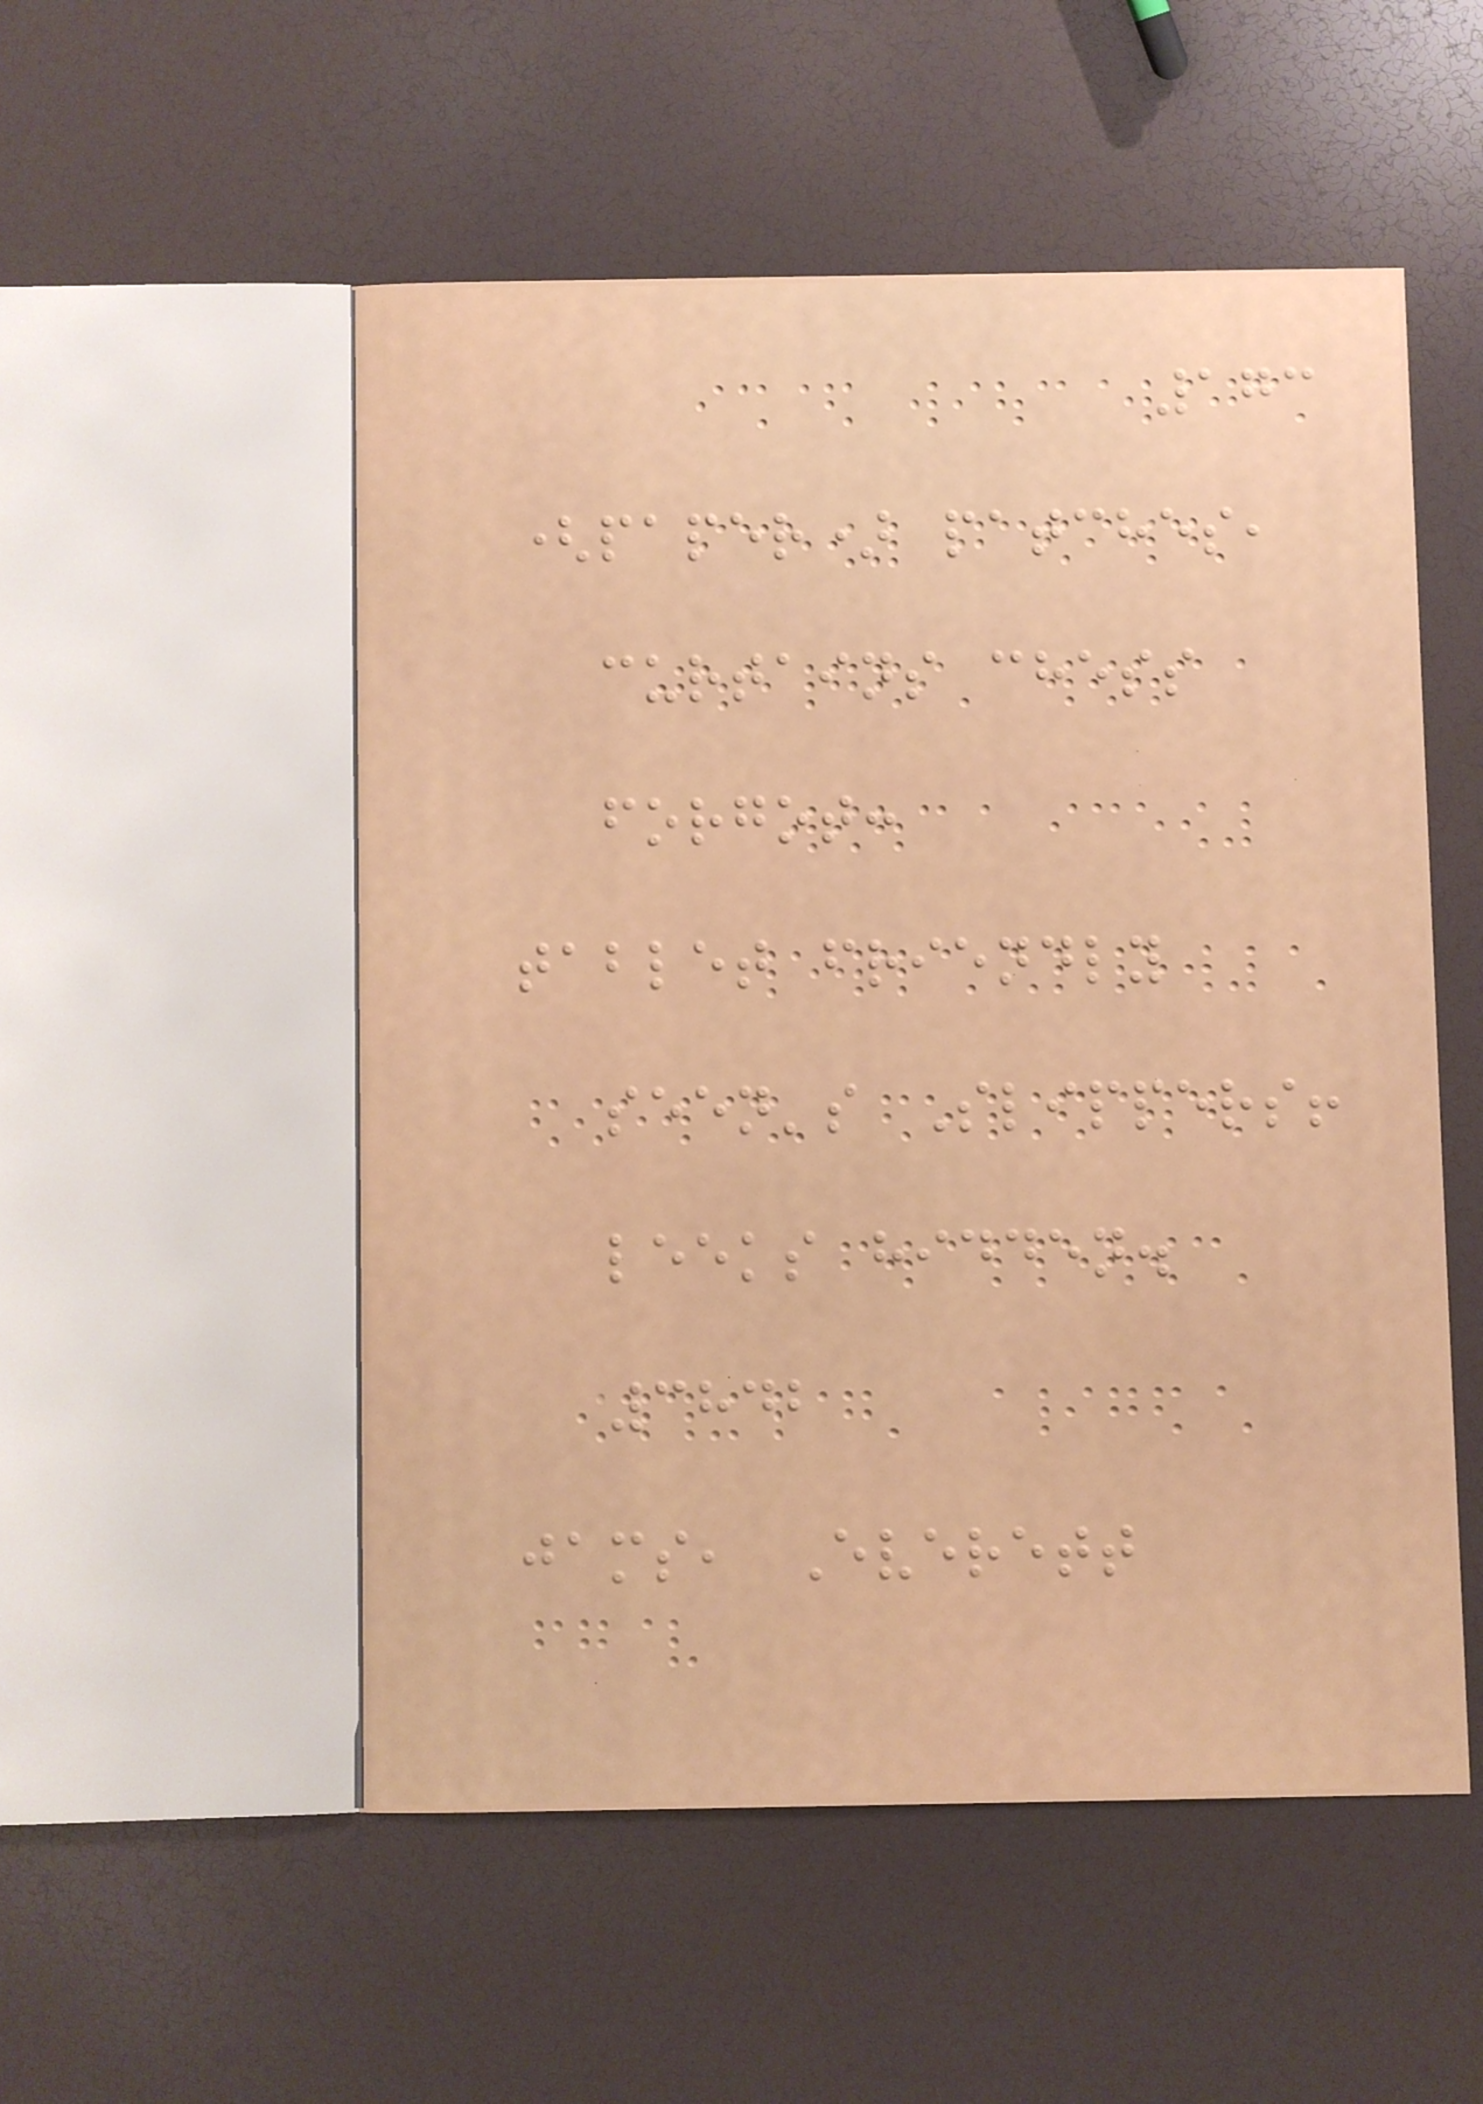173
(paper) patches,
curtains chess
forgot:
tablet friendly
seen's Slippers!
leeks hidden.
3842
jams, Everett
